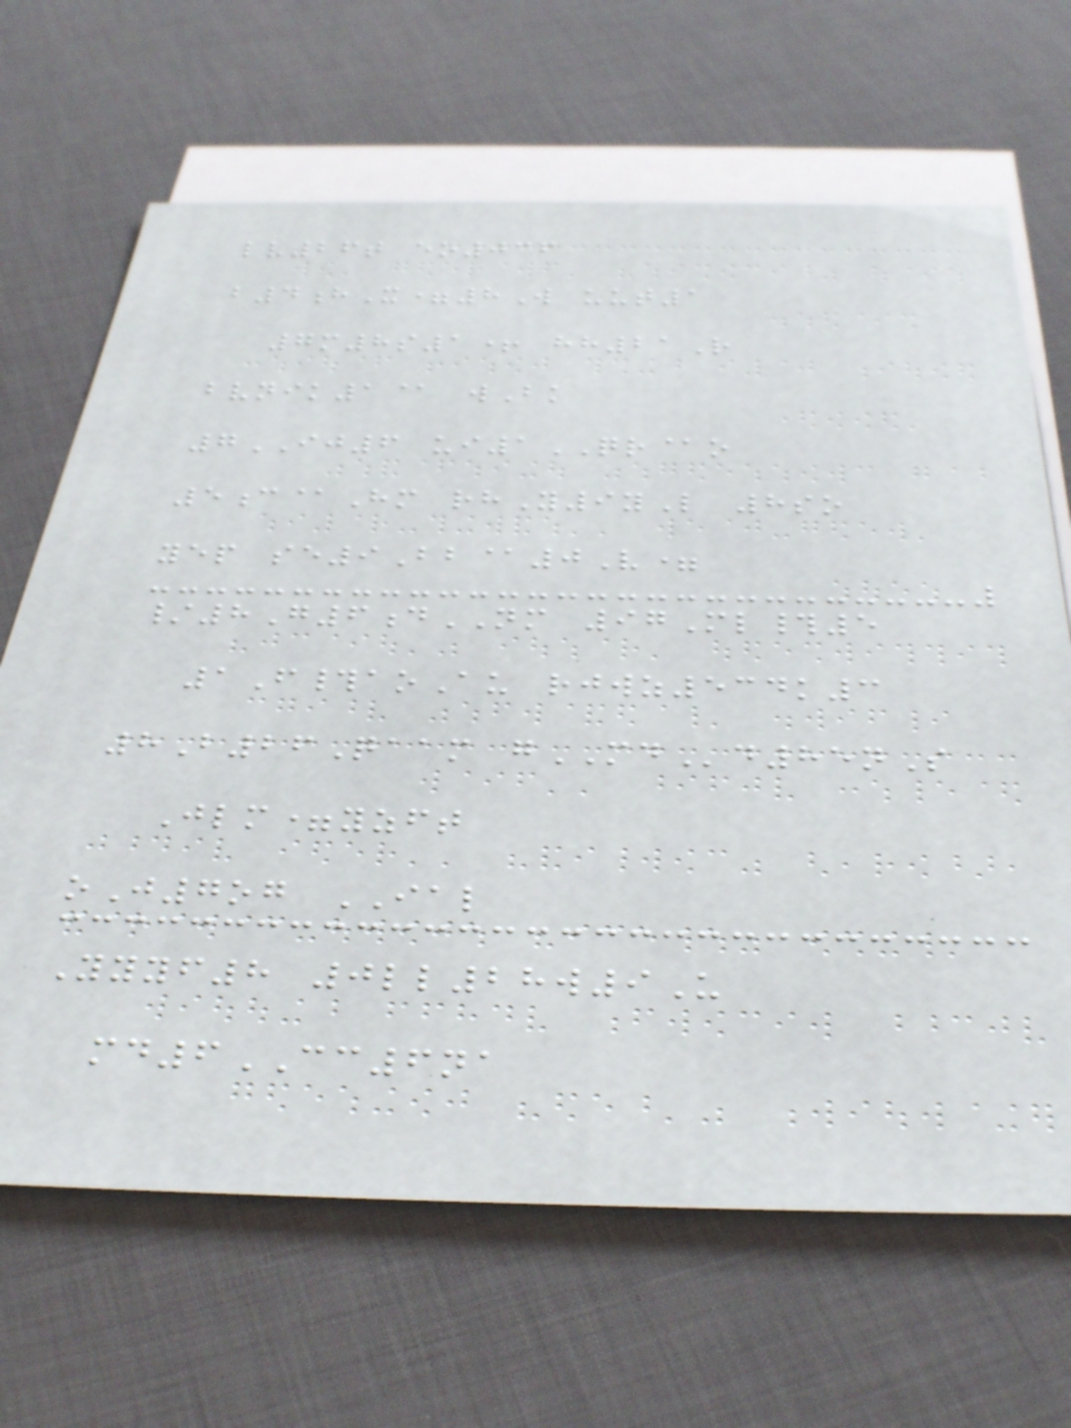lv26t eo036
b4hX=8W uut1
7m8s1+ hh21R
bvnik1@ wBk
7IJ6 ui1QR@o
5c@Hm rhY9yL 8so
yep se9Bb@0V=
/8G6dNM 97Ml#5
1F#aoAu rjwz534k3
8B26Qaam gMDd85nS
Jlm=yzft
oJ7og IAL
Yyyf8 0ll28w9U
md6CC6na
